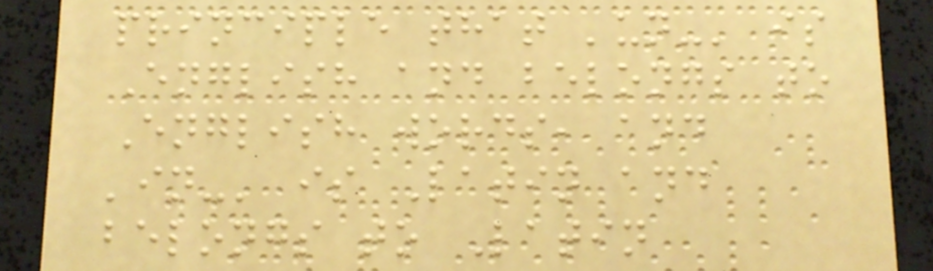principle that 'un-' is
English and belongs to
English words, and
'in-' is Latin and
belongs to Latin
